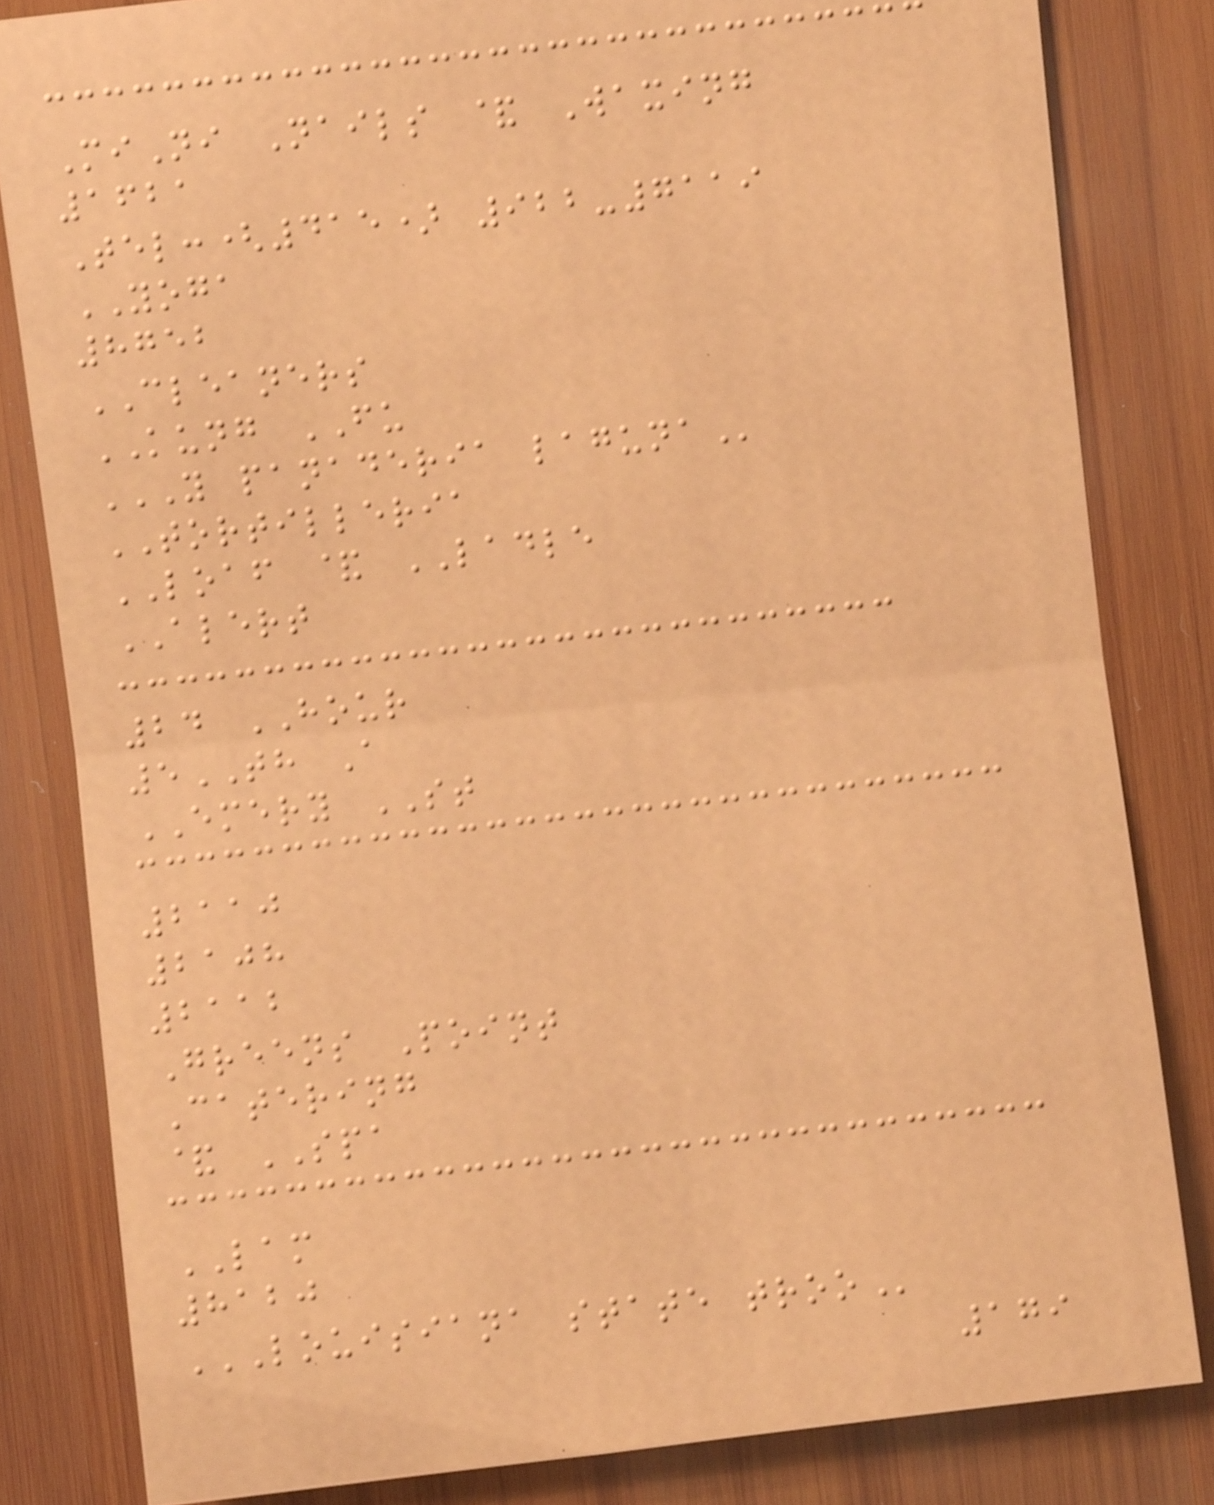MiNi Nails & Waxing
1621
Tel:(415) 922-7119
YOGA
8752
CLEANERS
KUNG FU
Y PANADERIA LAGUNA
TORTILLERIA
LOAF & LADLE
ALERT
24 HOUR
5TH A
EMERY ST
2110
2108
2112
Greens Point
Catering
& SPA
LAM
8120
LOUISIANA STATE TROO
179
